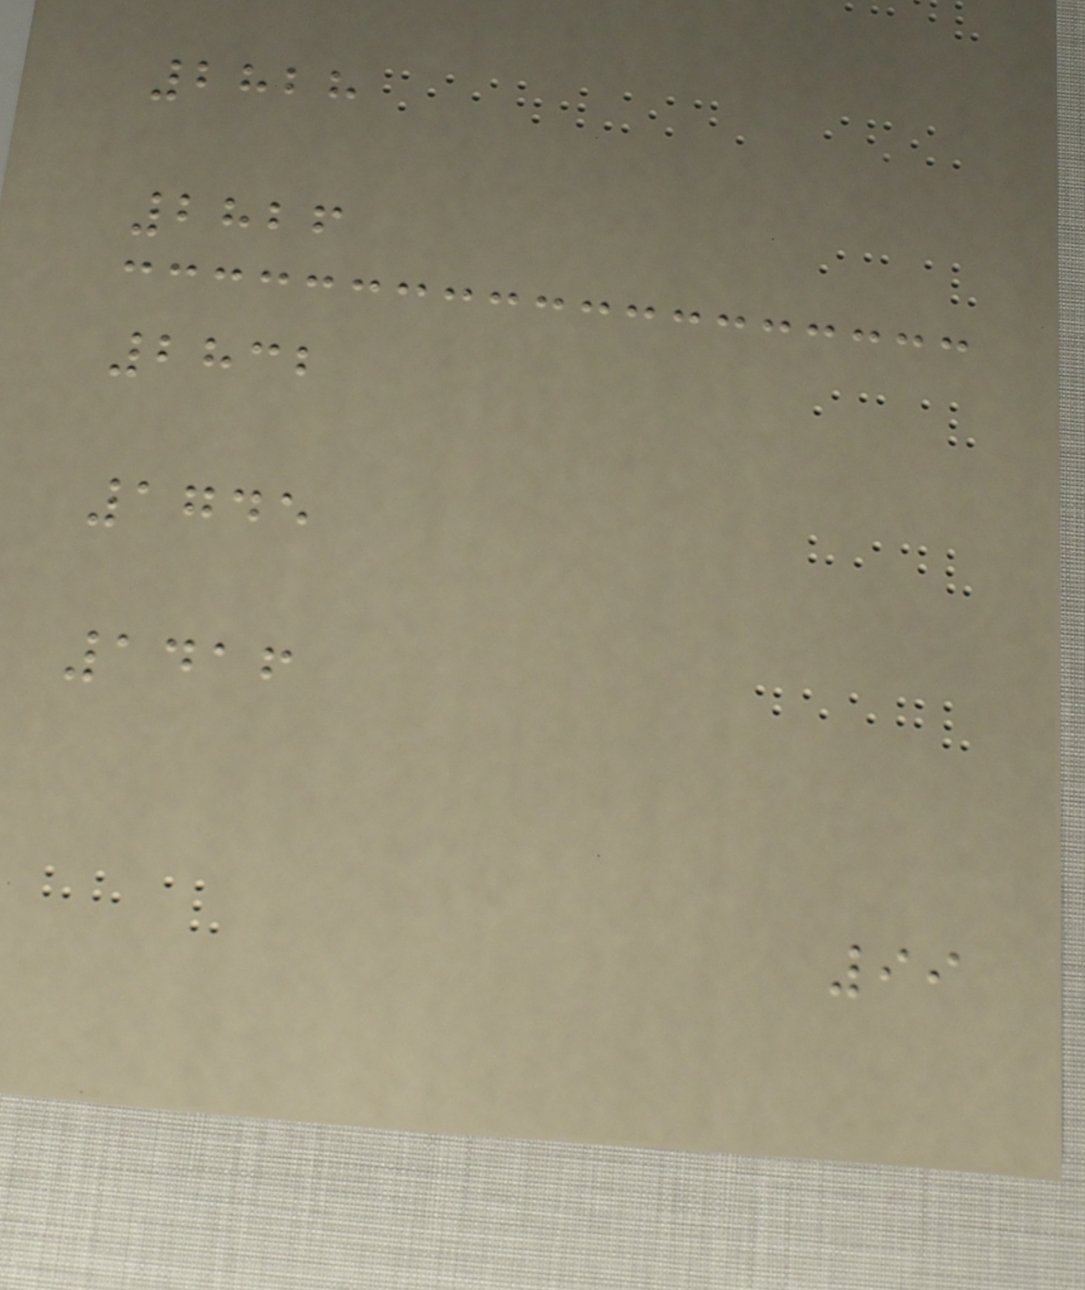2828
2826
2832
1745
1416
99
